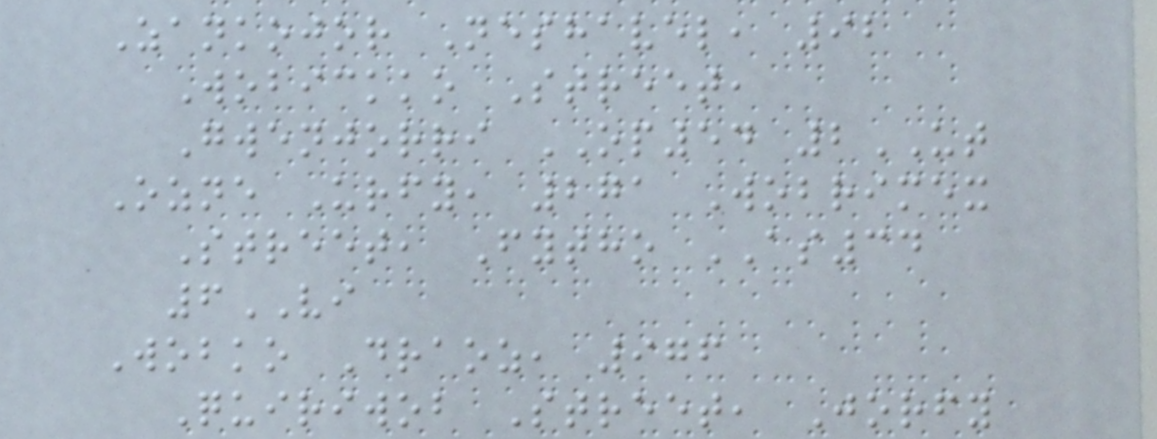Zankojor Neshavel, 92
Wobickko Street,
Gwenjorri OP54 2UT
Ozne Urfy, 271 Wobrimex
Street, Fytho AS34
6VI
Wobko Draoz, 976
Quiriwob Street, Jorfy
